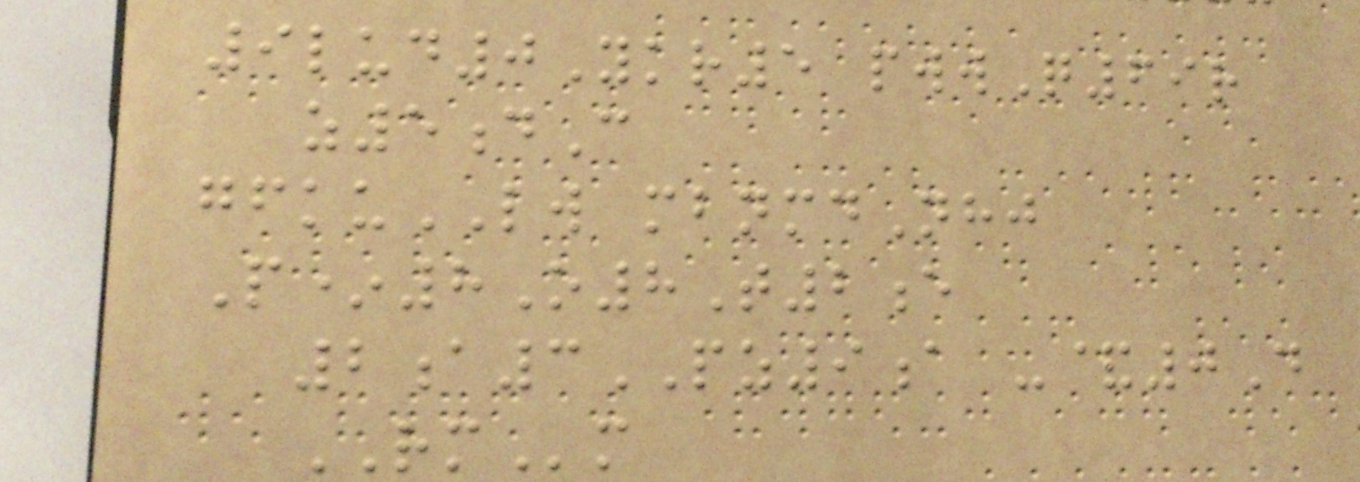9lud0Ykr5 pwwQ69r
z5dC
gfkuLW mbnmdNhj
P*8O8T2e
2a3PZ9a -&0D
RMm
